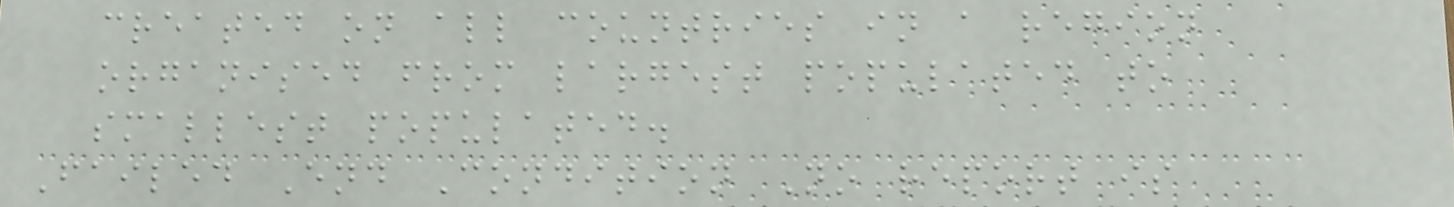created on all countries in a region
organised from largest populated to
smallest populated.
Failed End Condition No report is
